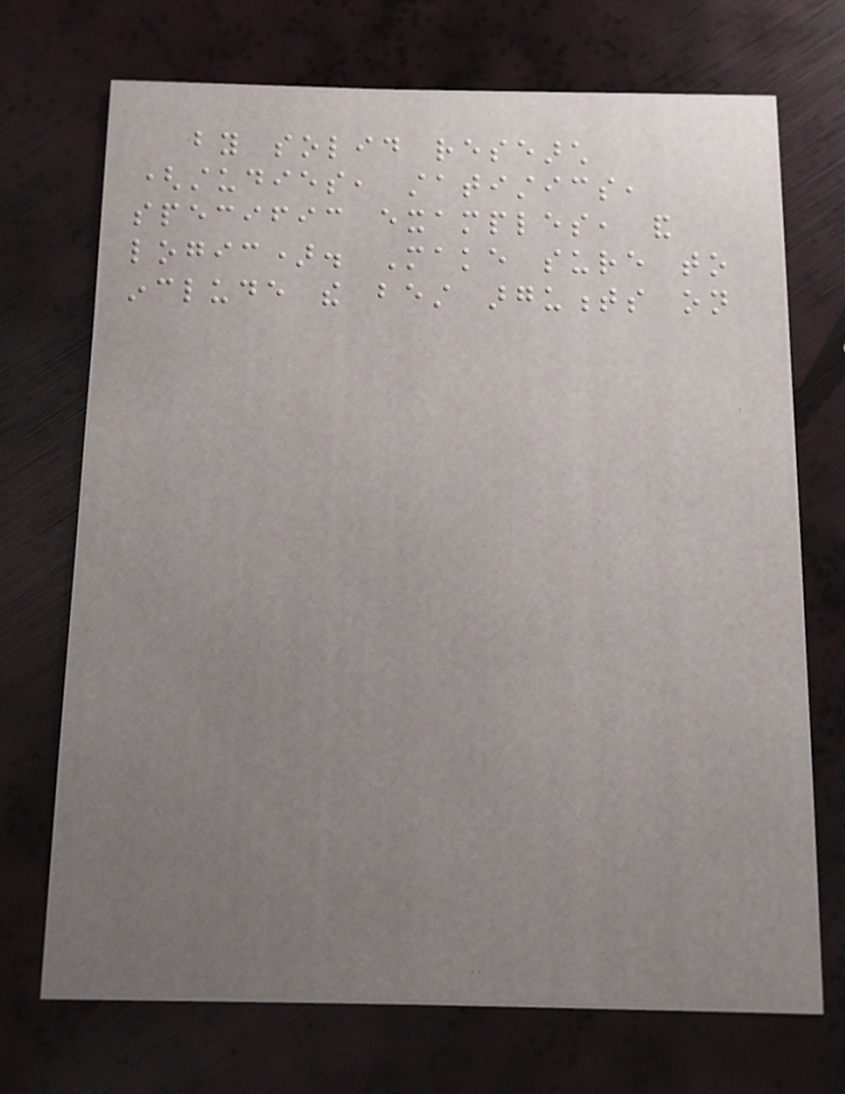by solid research
(studies, statistics,
specific examples, and
logic). Make sure to
include the best arguments on
